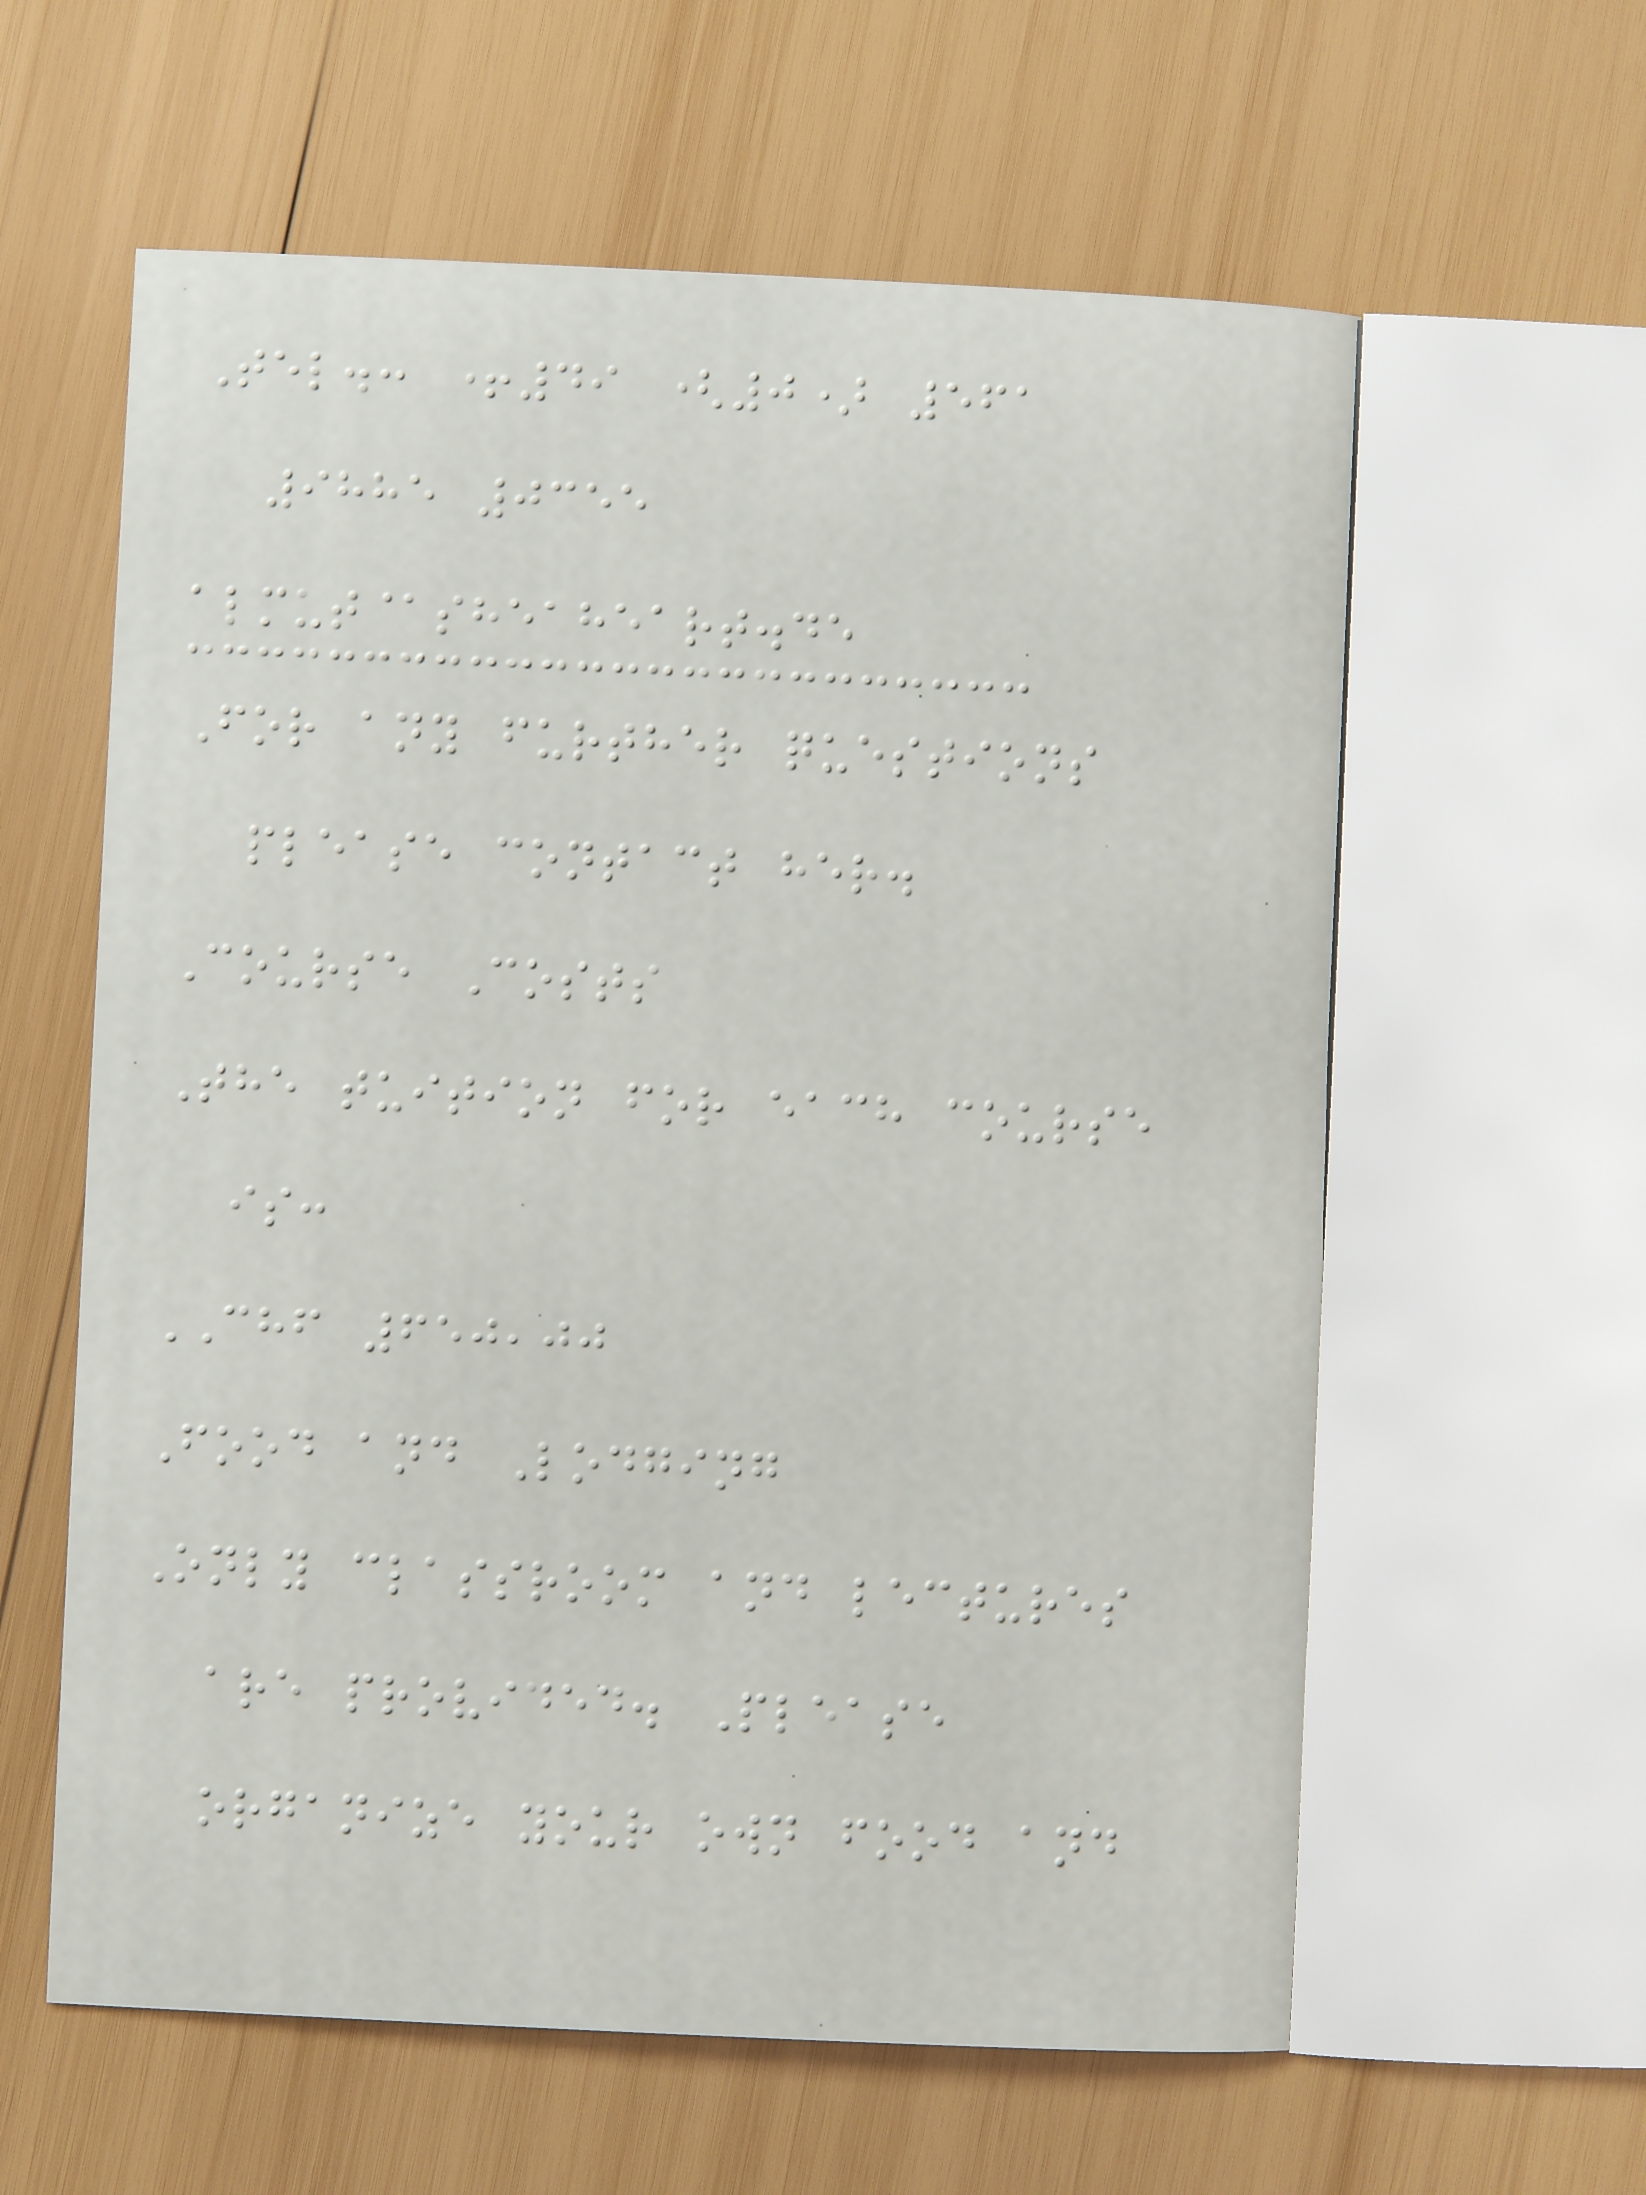Tel.: +49 (0) 561
9885 0355
almut@sheaheart.de
For any further questions
please contact her.
Course Costs
The tuition for each course
is:
CHF 650,00
Food and Lodging
Only classroom and lectures
are provided. Please
organize your own food and
